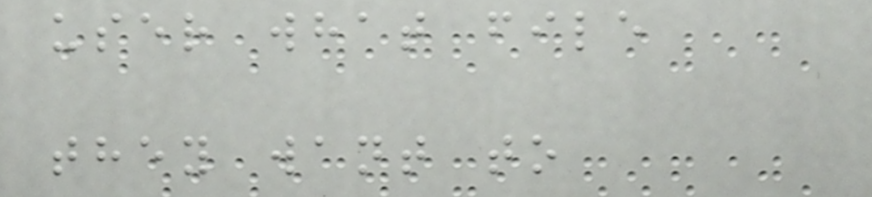user what file
they want to
